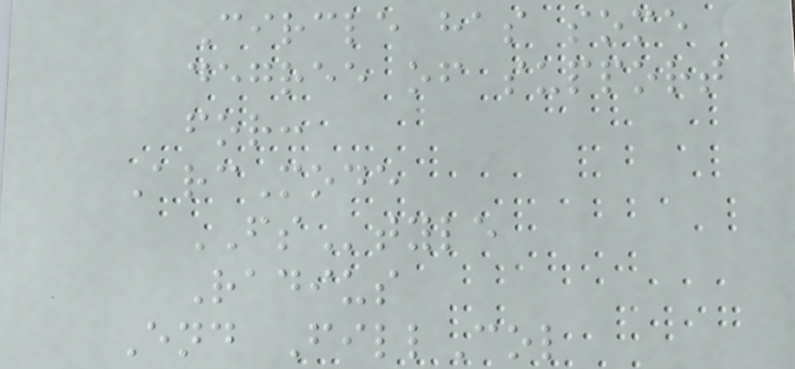Circle has some
degree of support
for:
ArcMode
FStyle
Radius
End FillCol
